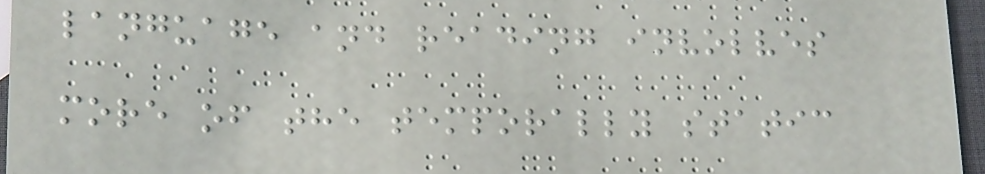language and reading involves
more of the temporally static
